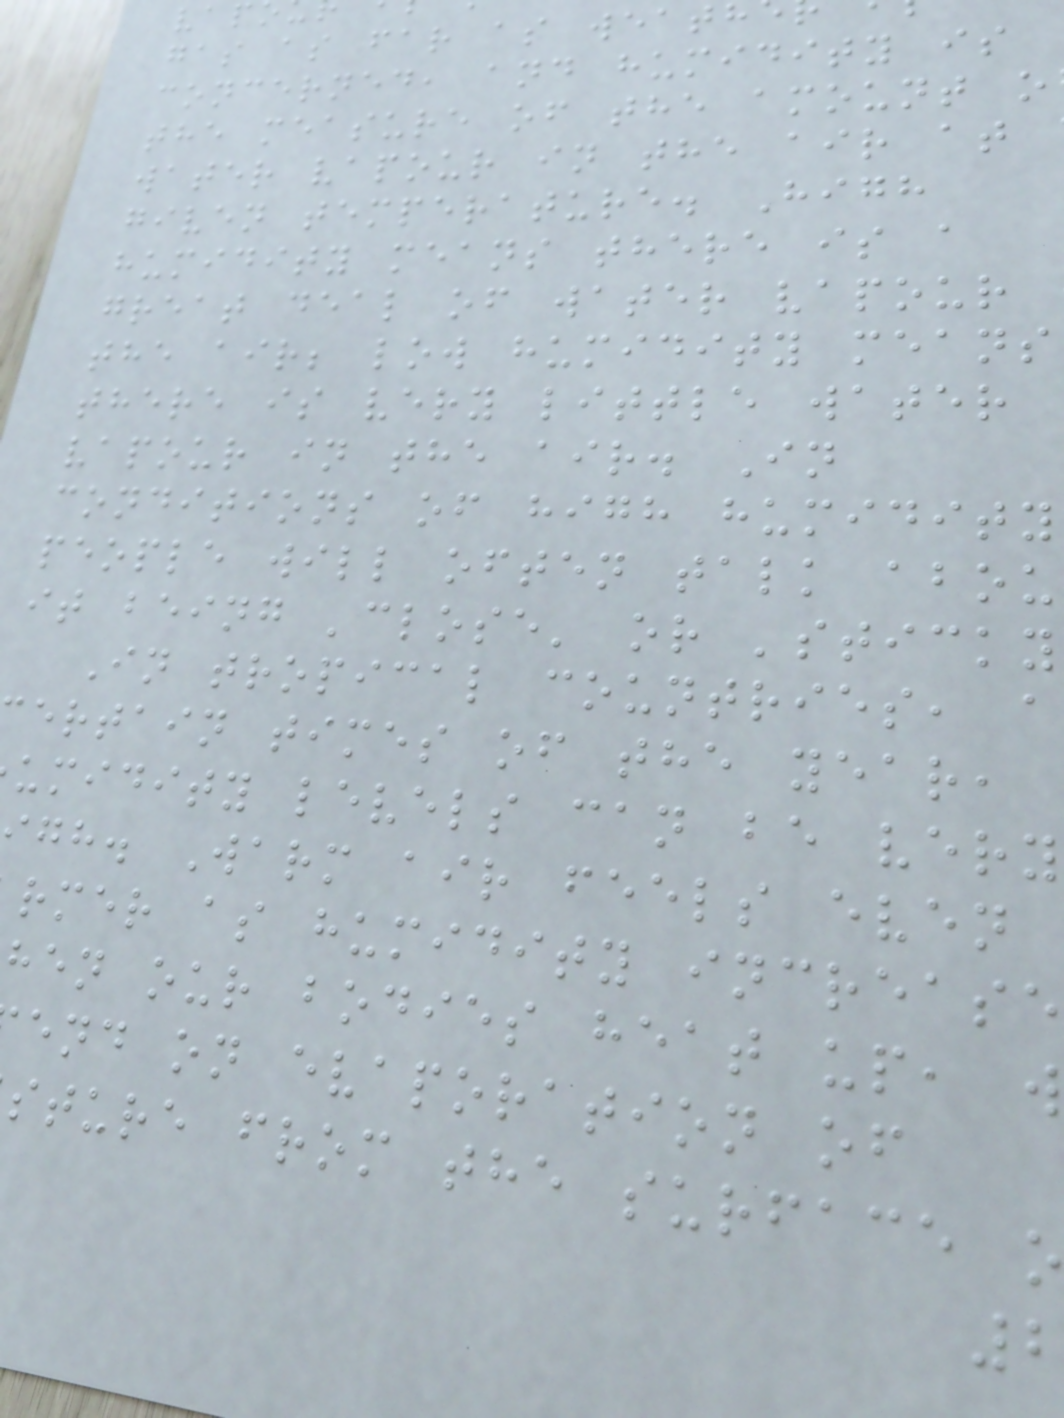gas as far as weat
concerned, and humidity is
the measure of the amount o
water vapour in the air at
given temperature. High
humidity means there is a
great deal of water vapour
the air; low humidity means
there is very little water
vapour in the air. In
conditions of high humidity
people will often talk abou
it being 'close' or 'sticky
In tropical countries, a
ertain times of the year,
umidity levels can be very
gh. Warm air feels even
rmer as humidity increase
hen our bodies heat up, w
end on evaporation of
sture from the surface o
